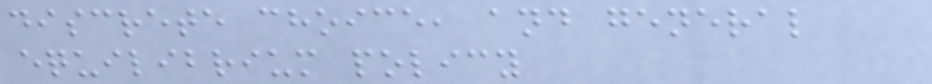discrete choice, and general
equilibrium policy
